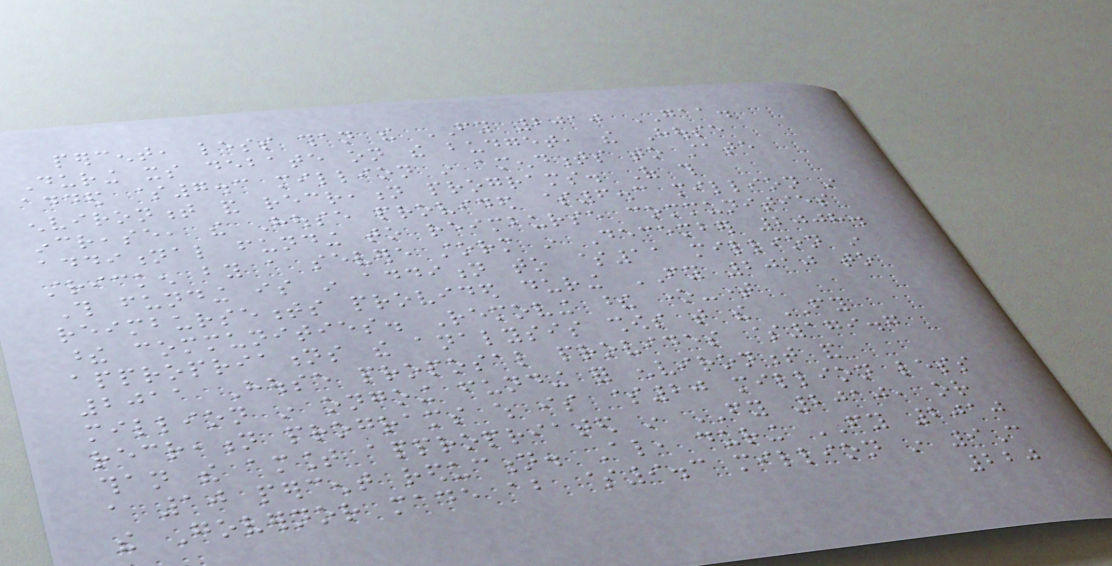percent, less than the FY 2010 GAA.
During its debate on the budget, the House
added $7.3 million in amendments to state
environment and recreation programs. Of this
increase, the House provided $6.3 million in
additional funding to reimburse communities
stricken by a severe storm in December 2008.
This funding is in addition to $11 million in
reimbursements provided during FY 2010 to
these communities. Removing these one-time
appropriations the analysis shows that the FY
2011 House proposal provides $179.7
million in ongoing funding for environment and
recreation programs which is $20 million less
than the amount appropriated in FY 2010, or
a 10 percent reduction. Also, during FY 2010
the Governor made about $9.3 million in 9C
220
